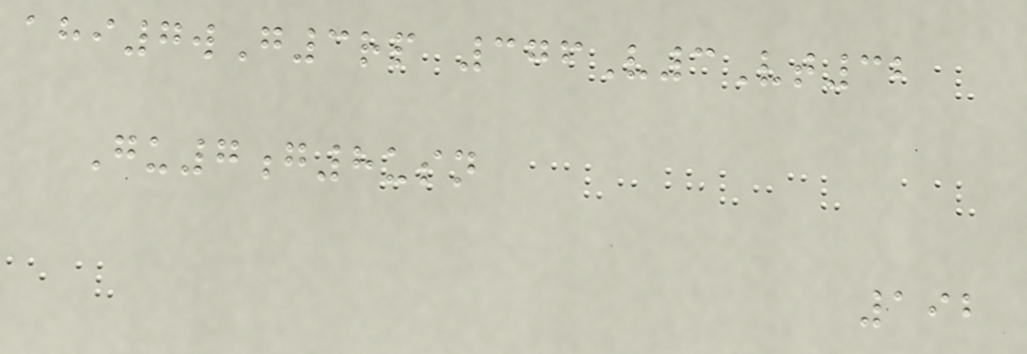ahi7wG3rp 376V3Vt32
Gu7g8usn
192
